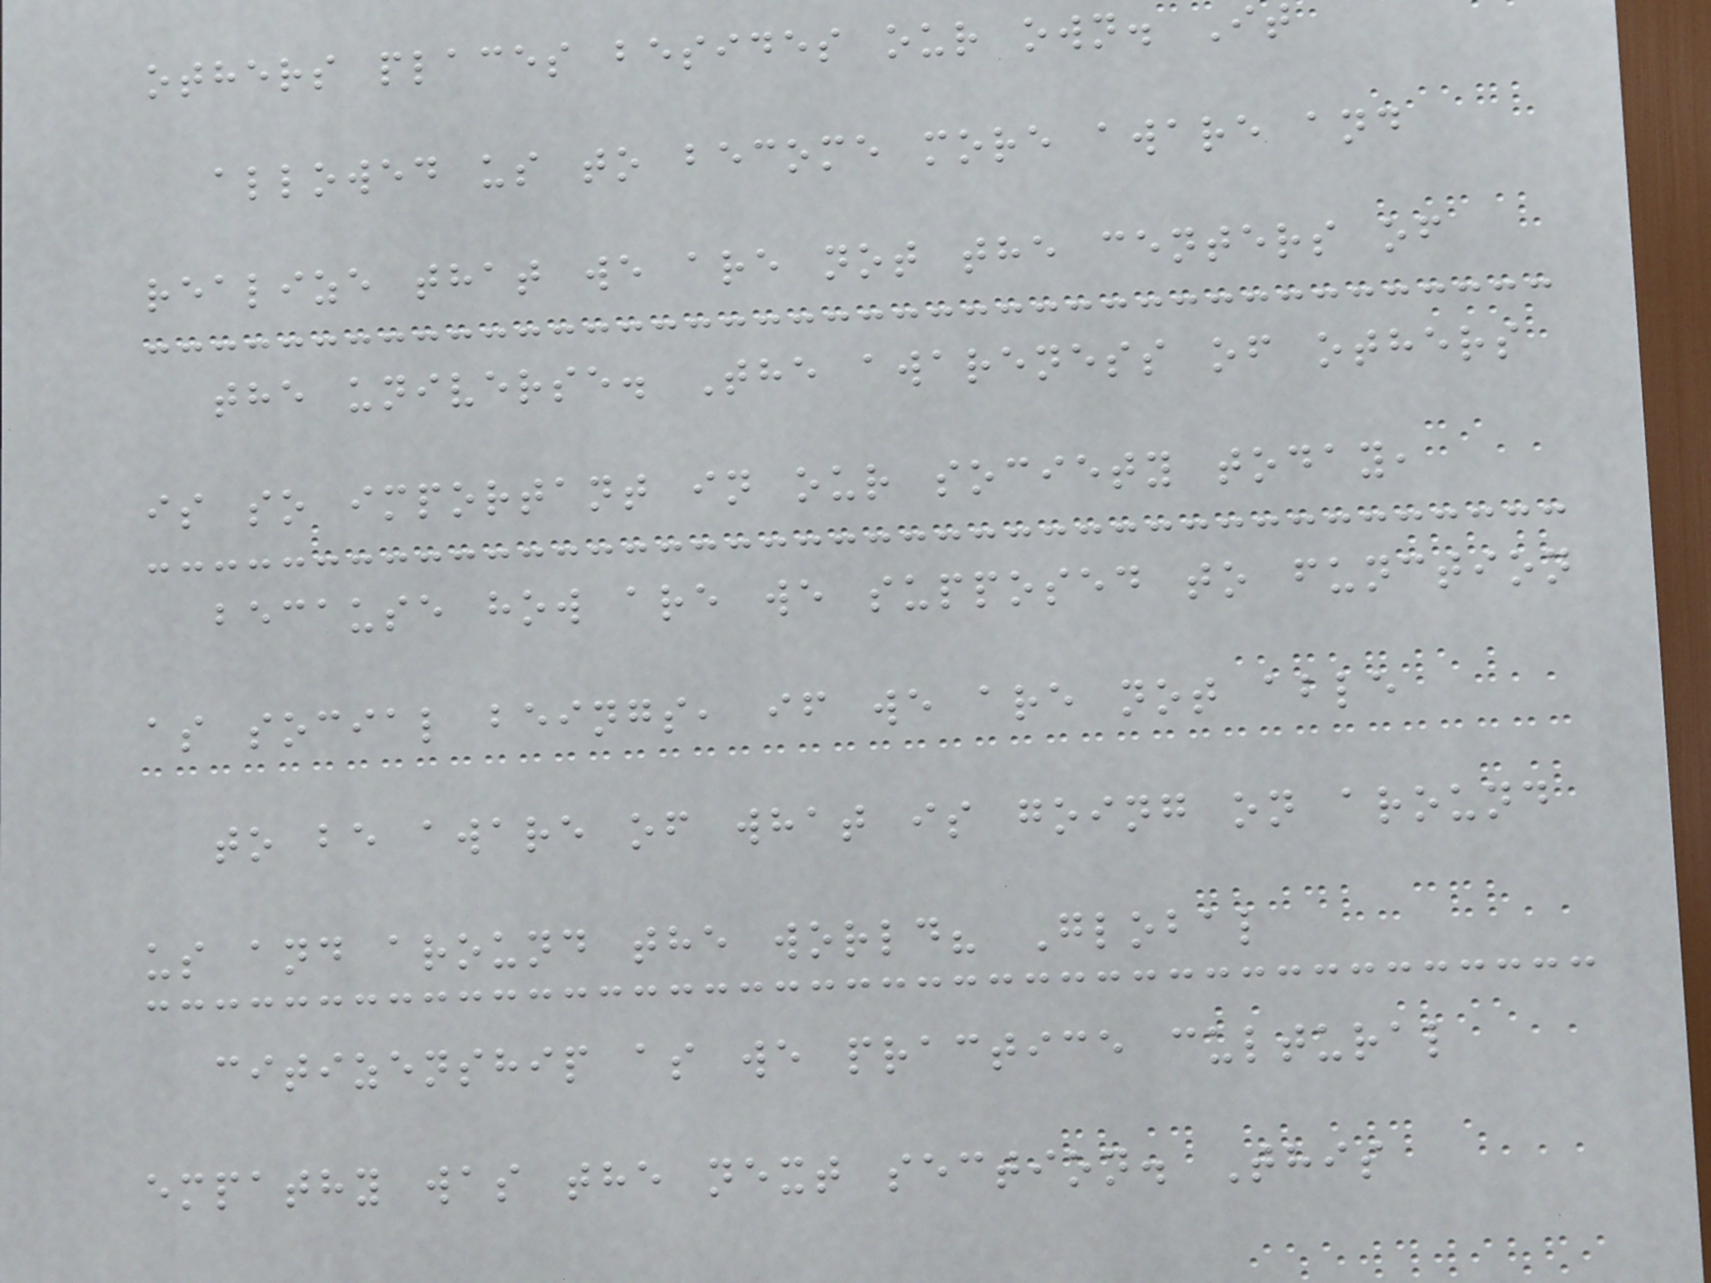others places besides our own. It
allowed us to become more aware and
realize that we are not the centers of
the universe. The awareness of others
is so important in our society today,
because how are we supposed to function
as social beings, if we are not able
to be aware of what is going on around
us and around the world? Global
citizenship as we practice cultural
empathy was the next section. This
